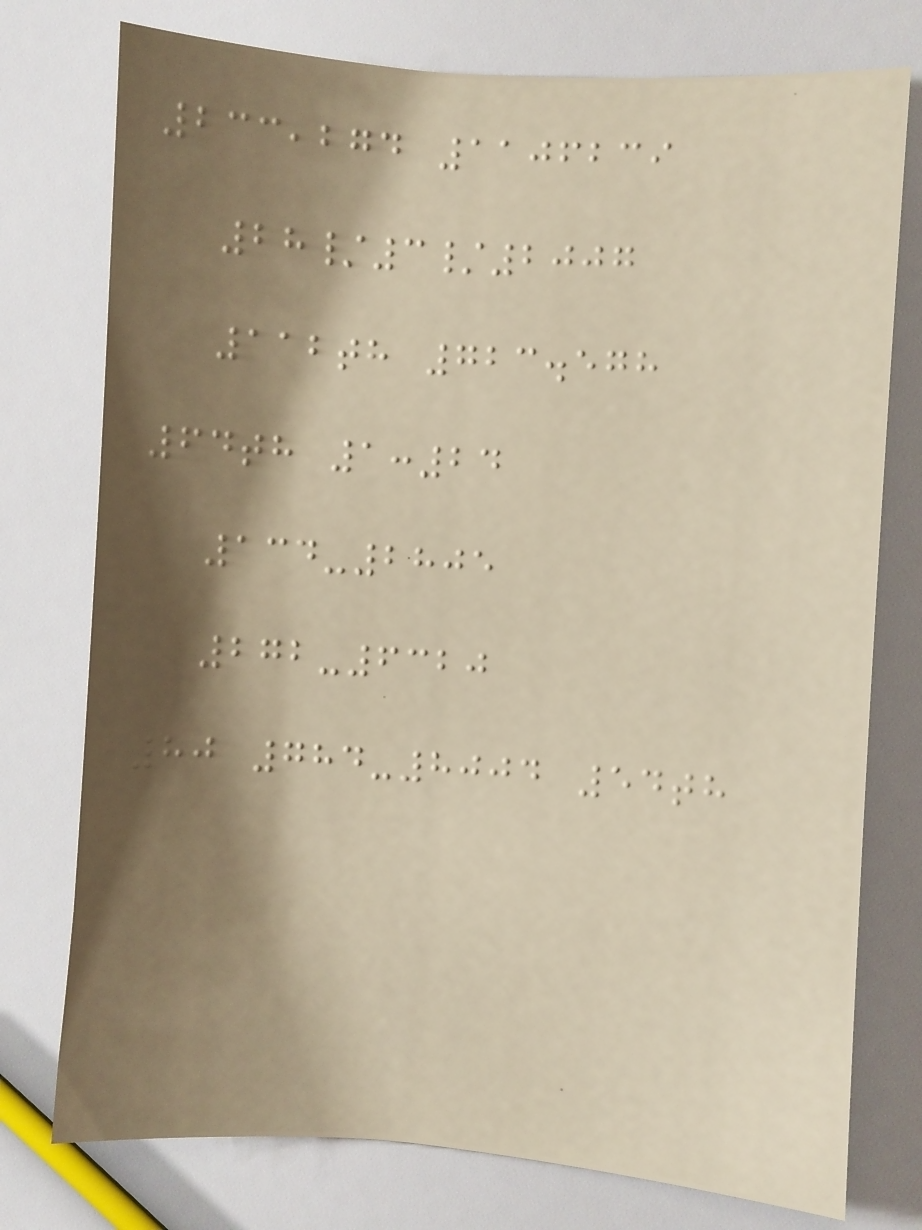233,274 1106239
28/3/2007
112th 723.578
64th 1:24
134-2805
272-6320
80 784-8004 54th
